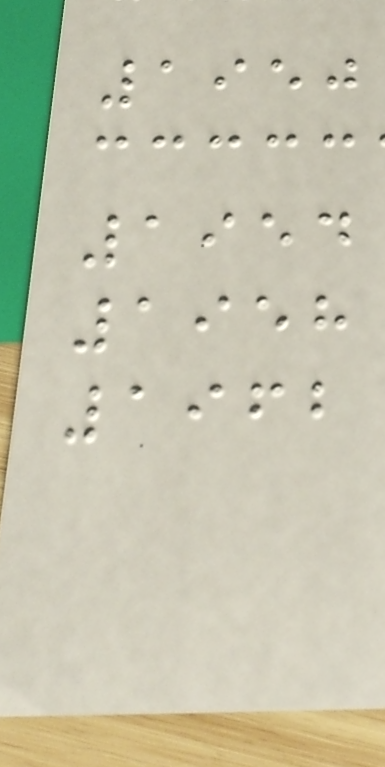1950
1954
1958
1962
